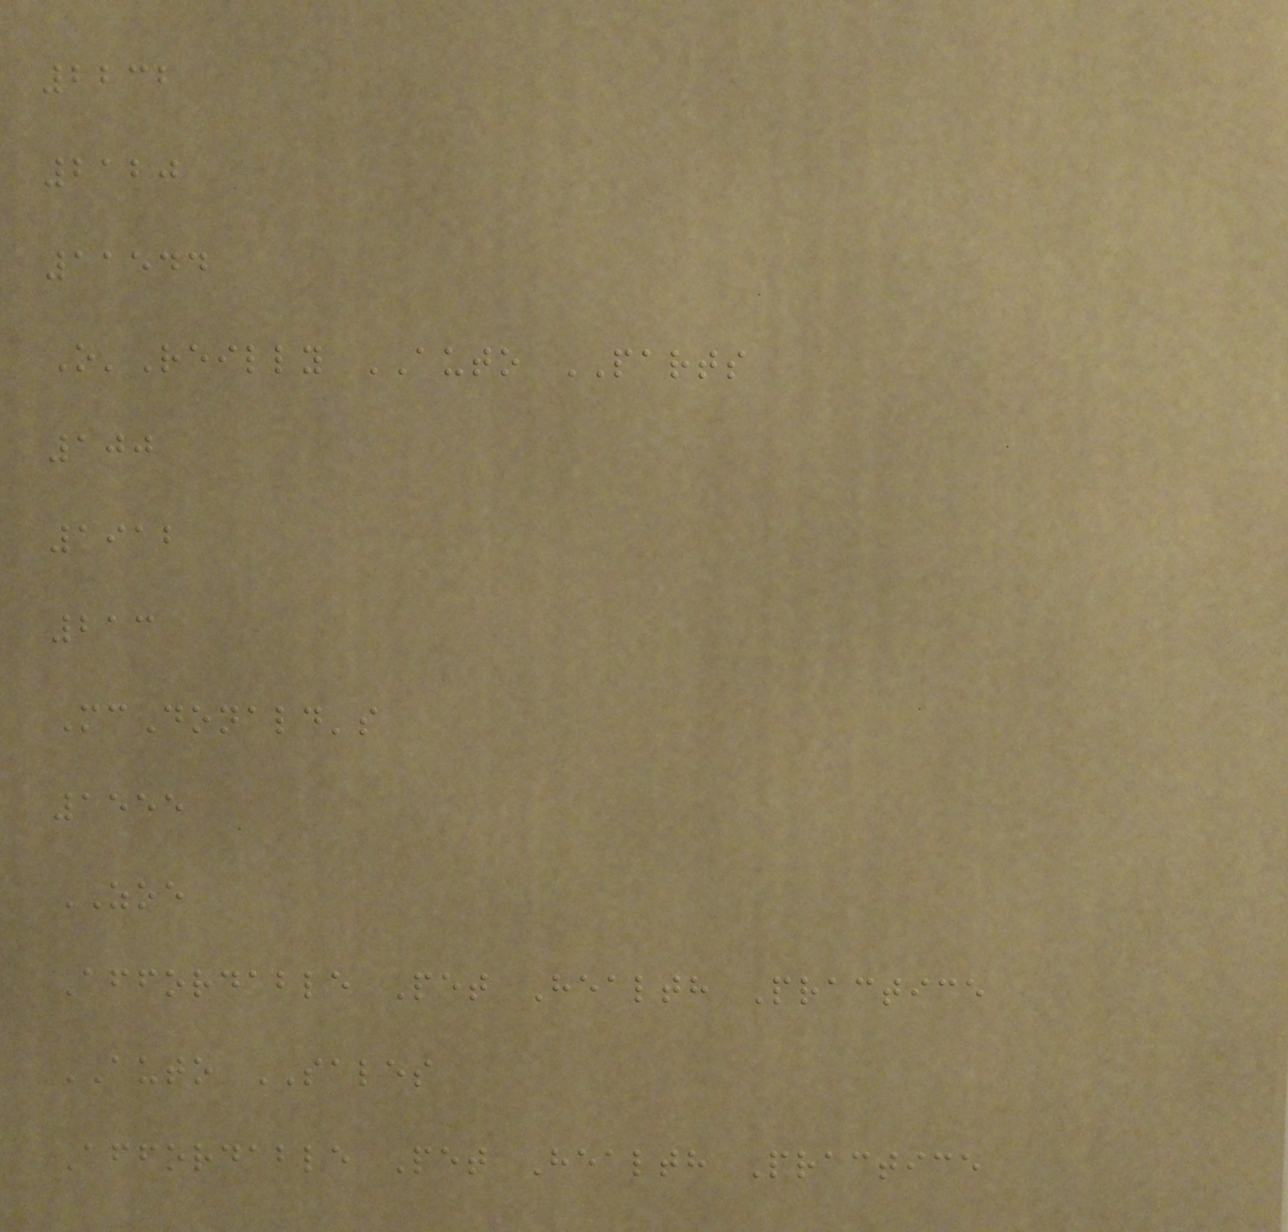2232
2120
11544
O'Reilly AUTO PARTS
100
1912
213
McDonald's
1555
ZOE
Affordable Pet Health Practice
AUTO SALES
Affordable Pet Health Practice
